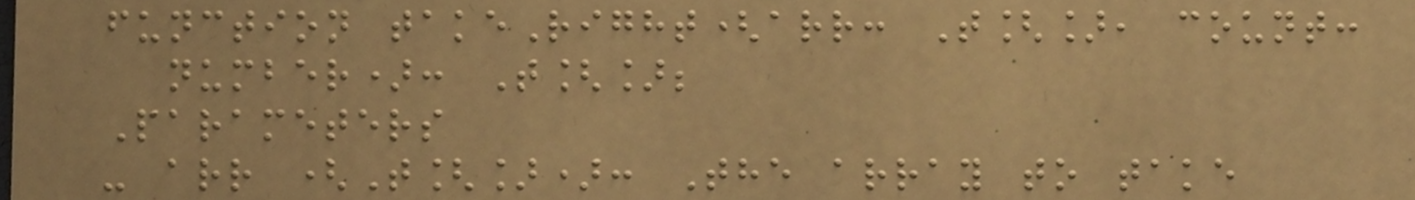function takeRight(arr: T[], count:
number): T[];
Parameters
- arr (T[]): The array to take
